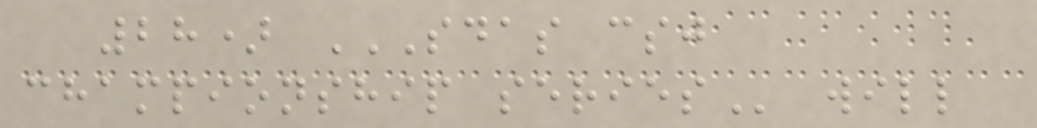28) SDAS CSJ
CHAMPIONSHIP SERIES will
